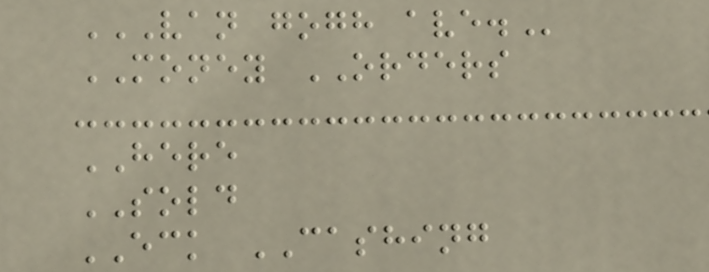VAN GOGH AVE.
MONEY ORDERS
HERE
SOLD
ECK CASHING
